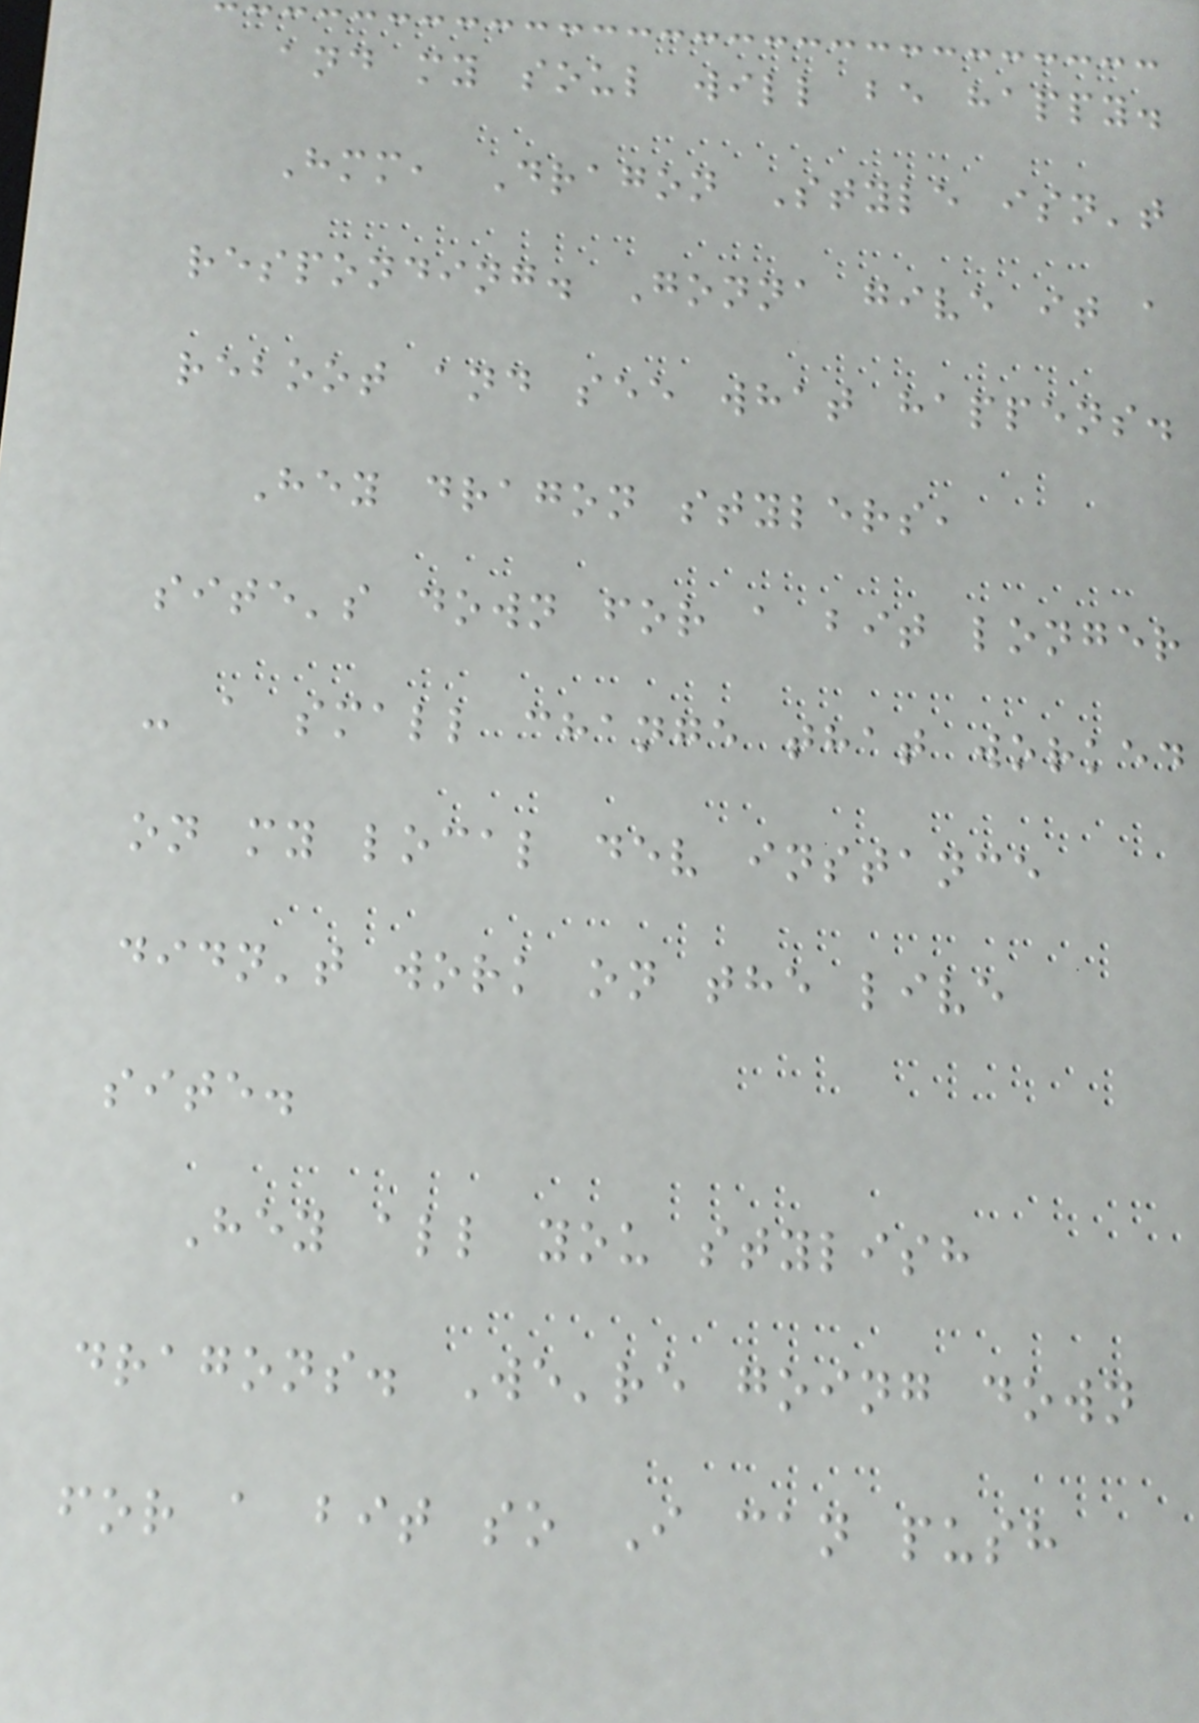and my soul will be happy.
Hmm, Dragon Style isn't
responding. Gonna give it a
reboot and see what happens.
Hey dragon stylers,
site's down for a bit longer
- a small change that worked
on my local dev instance
didn't work on the live
site.
Hey all you stylish
dragons. We're going down
for a bit so I can push
